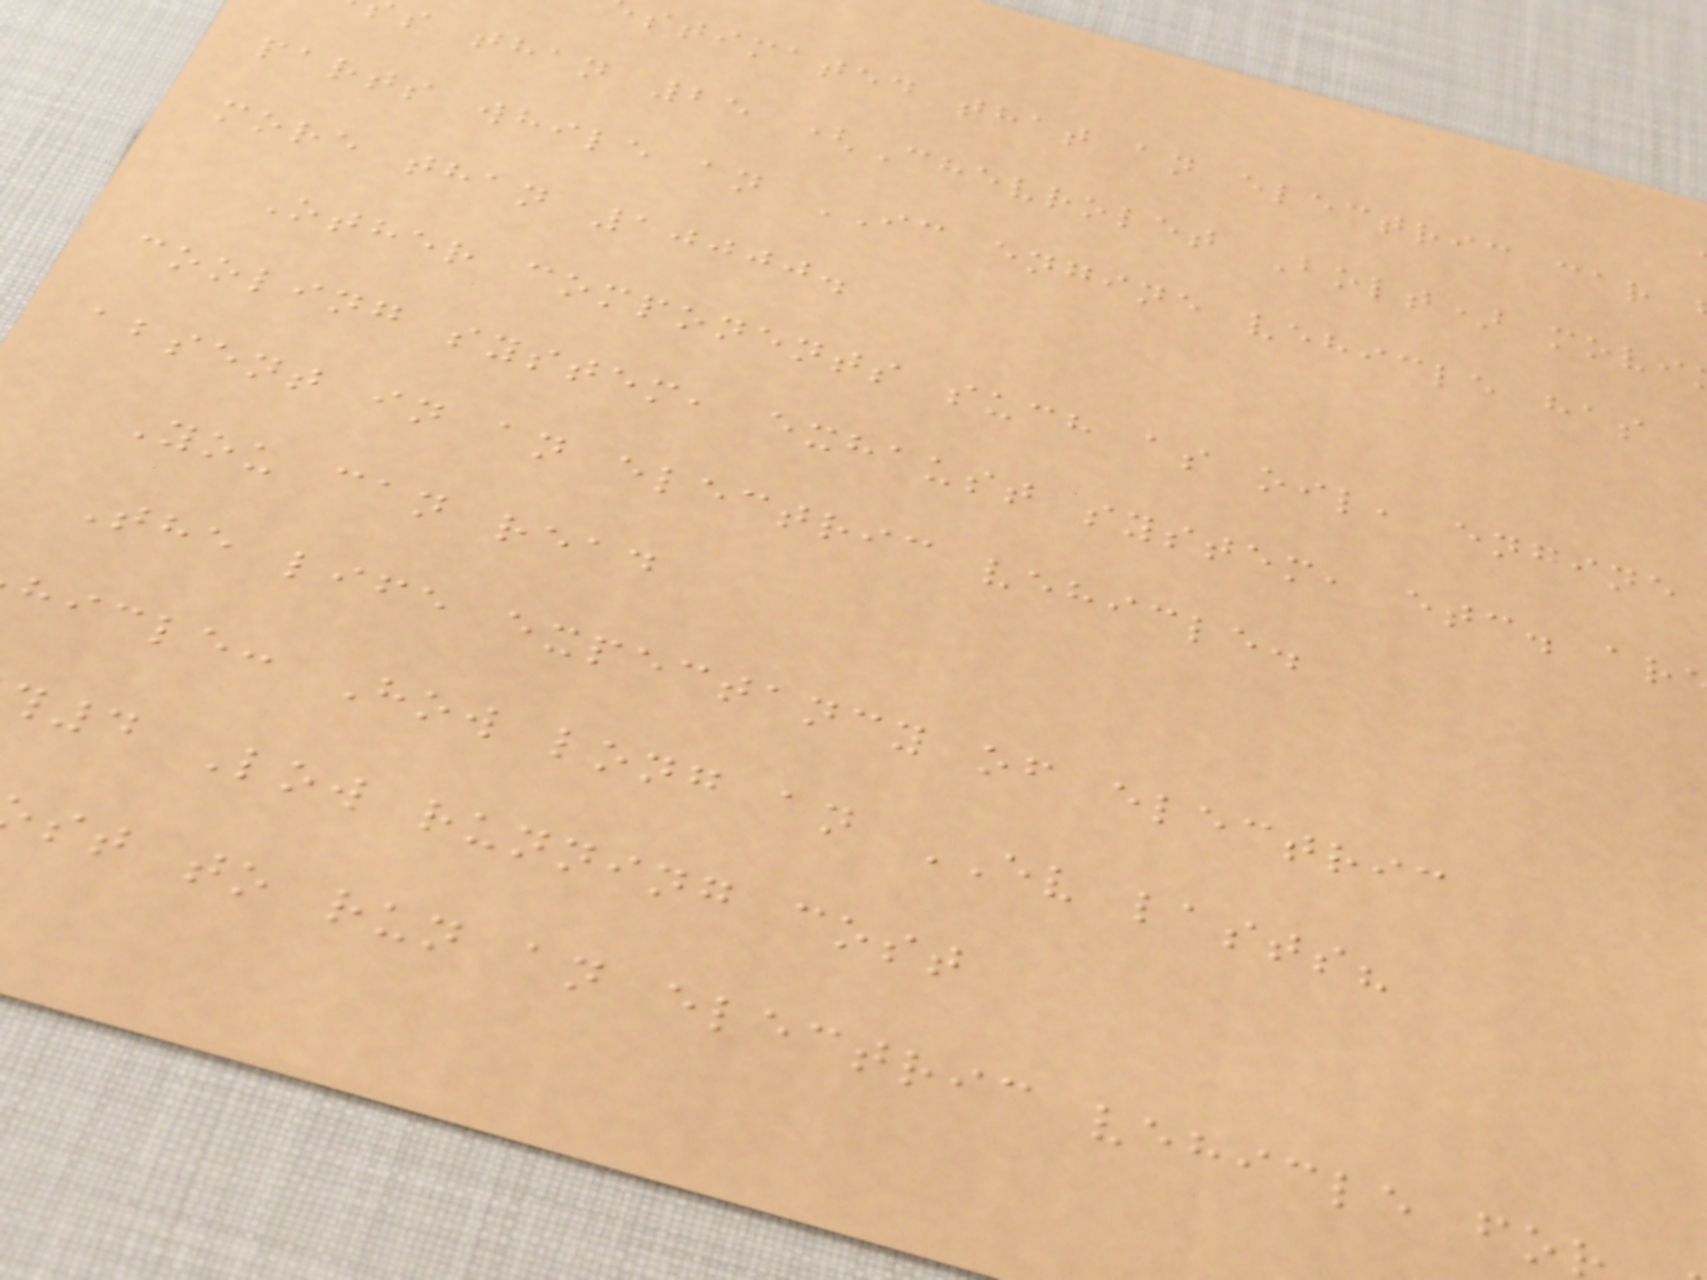stimated that an electric car
s than 25 (Chevrolet Bolt) movi
parts while an IC engine vehicle has
more than 10000.
Other components such as oil, engine
cooling system, exhaust system, etc. ar
absent in an electric vehicle.
You can read
The life expectancy of electric
hicle: How long an EV lasts?
4 Low running cost
st to run an electric vehicle fo
